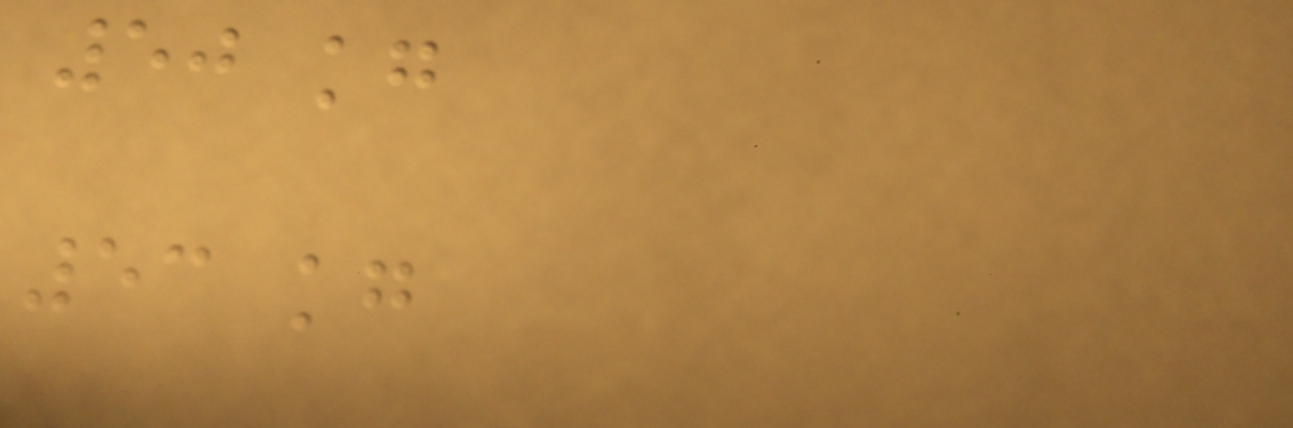50 kg
53 kg
